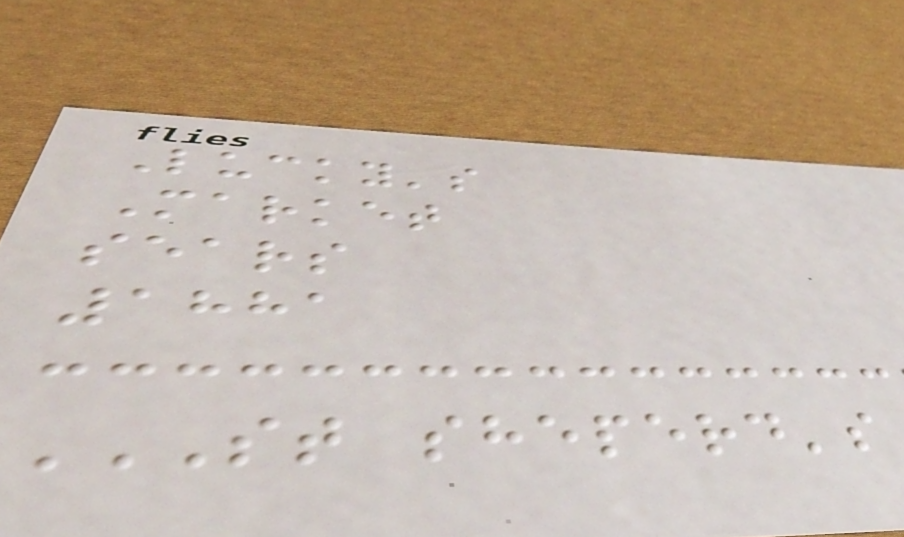Lucky's
Market
sears
1881
ST SHEPERD'S
